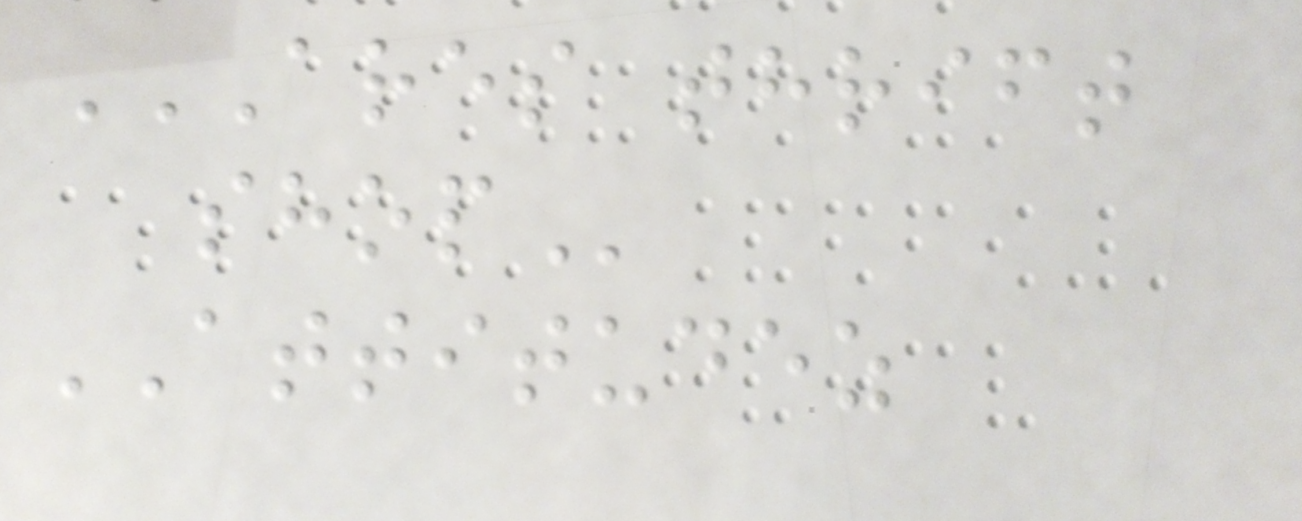ARES THRIFT
SHOP
ATTITUDEZ
